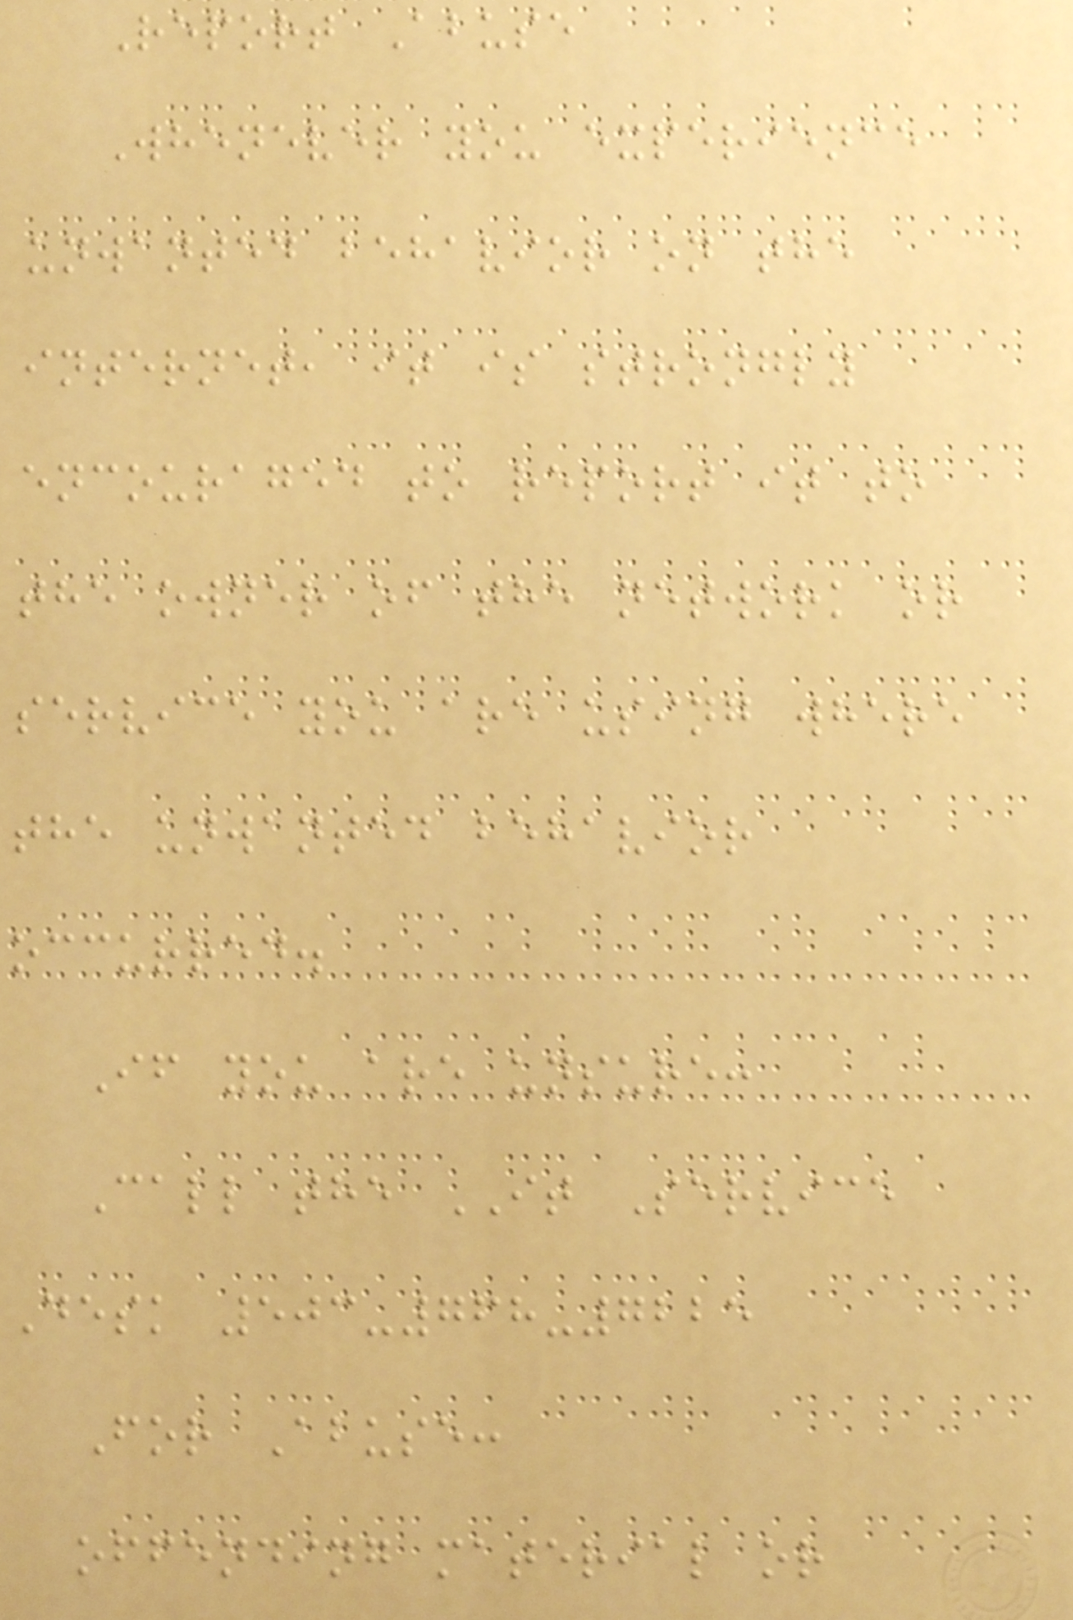Report Abuse
Whenever you experience
unwanted behavior on the
internet, it is strongly
encouraged to report it to
the owner of the network or
service you are using where
the unwanted behavior
occurred.
If you are unsure:
Call the IT Service
Desk 503-768-7225
For Abuse:
offending material or
